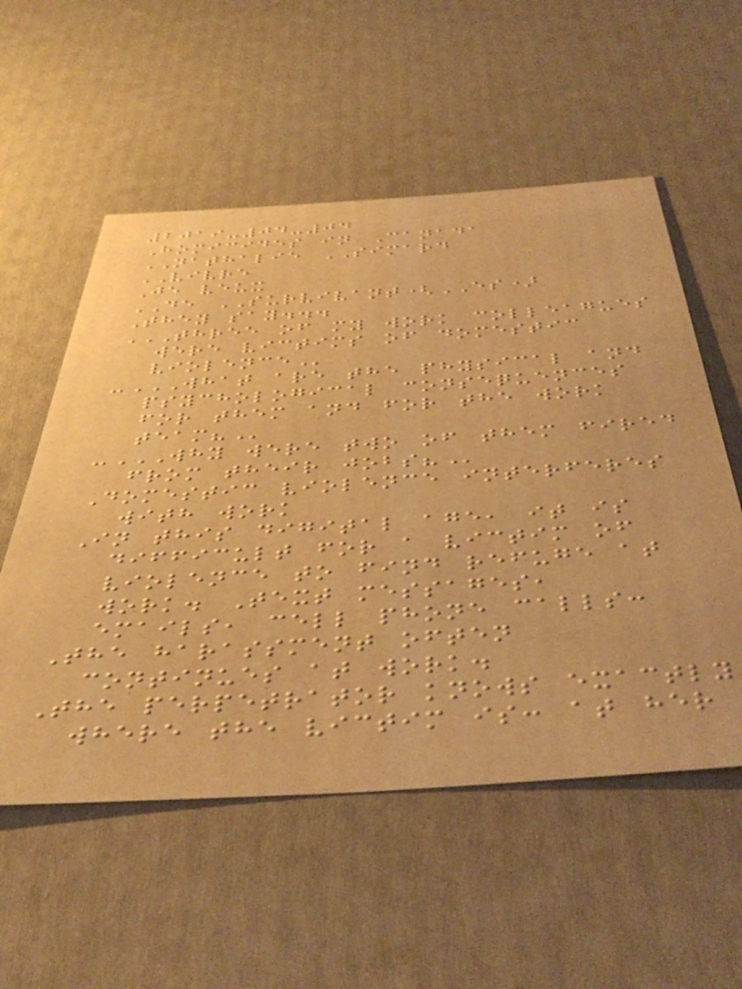2019-04-04
Homicides in Canada
NATHALIE SIMARD
VIVRE
Je veux
DE SURVIVANT(ES)
They say...
THREE OF MY WORK COLLEAGUES
WERE VICTIMS OF DOMESTIC
VIOLENCE
-WHAT ARE THE PHYSICAL AND
PSYCHOLOGICAL CONSEQUENCES
FOR THEM AND FOR THE WORK
TEAM?
-WHY WERE TWO OF THEM FIRED
FROM THEIR JOBS?
Domestic violence interferes
with work
In this digital age, it is
difficult for a victim of
violence to find refuge at
work. Text messages,
emails, cell phone calls:
The harassment often
continues at work.
The perpetrator knows exactly
where the victim is: at her
